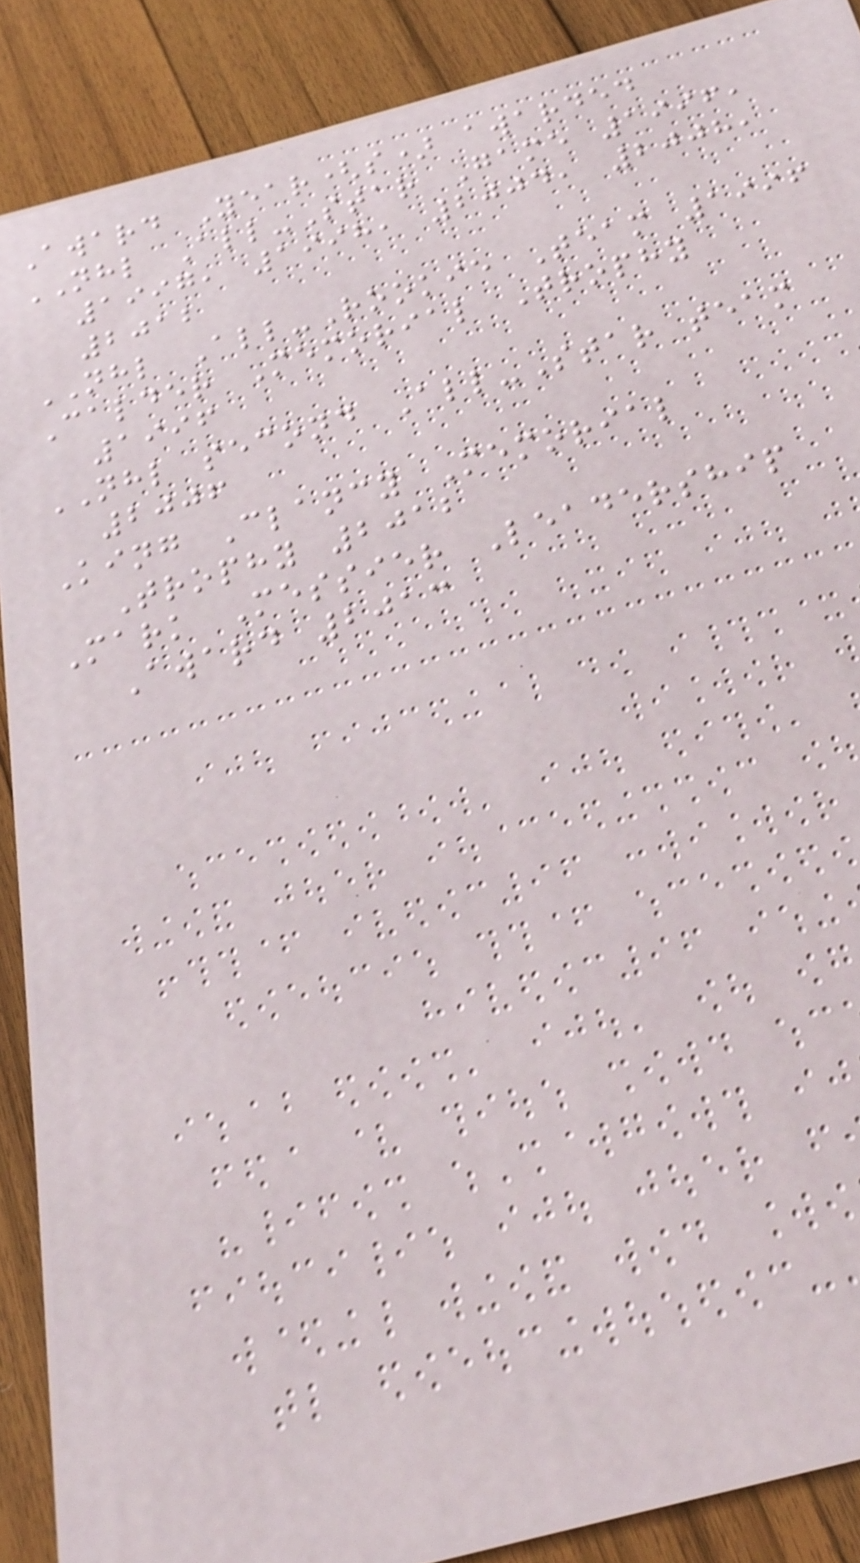Award Year(s) awarded
NHL All-Star Game 1996,
1997, 1998, 2004, 2008,
2012
NHL All-Rookie Team 1996
Calder Memorial Trophy
1996
NHL second All-Star team
2006
King Clancy Memorial
Trophy 2012
Mark Messier Leadership
Award 2013
